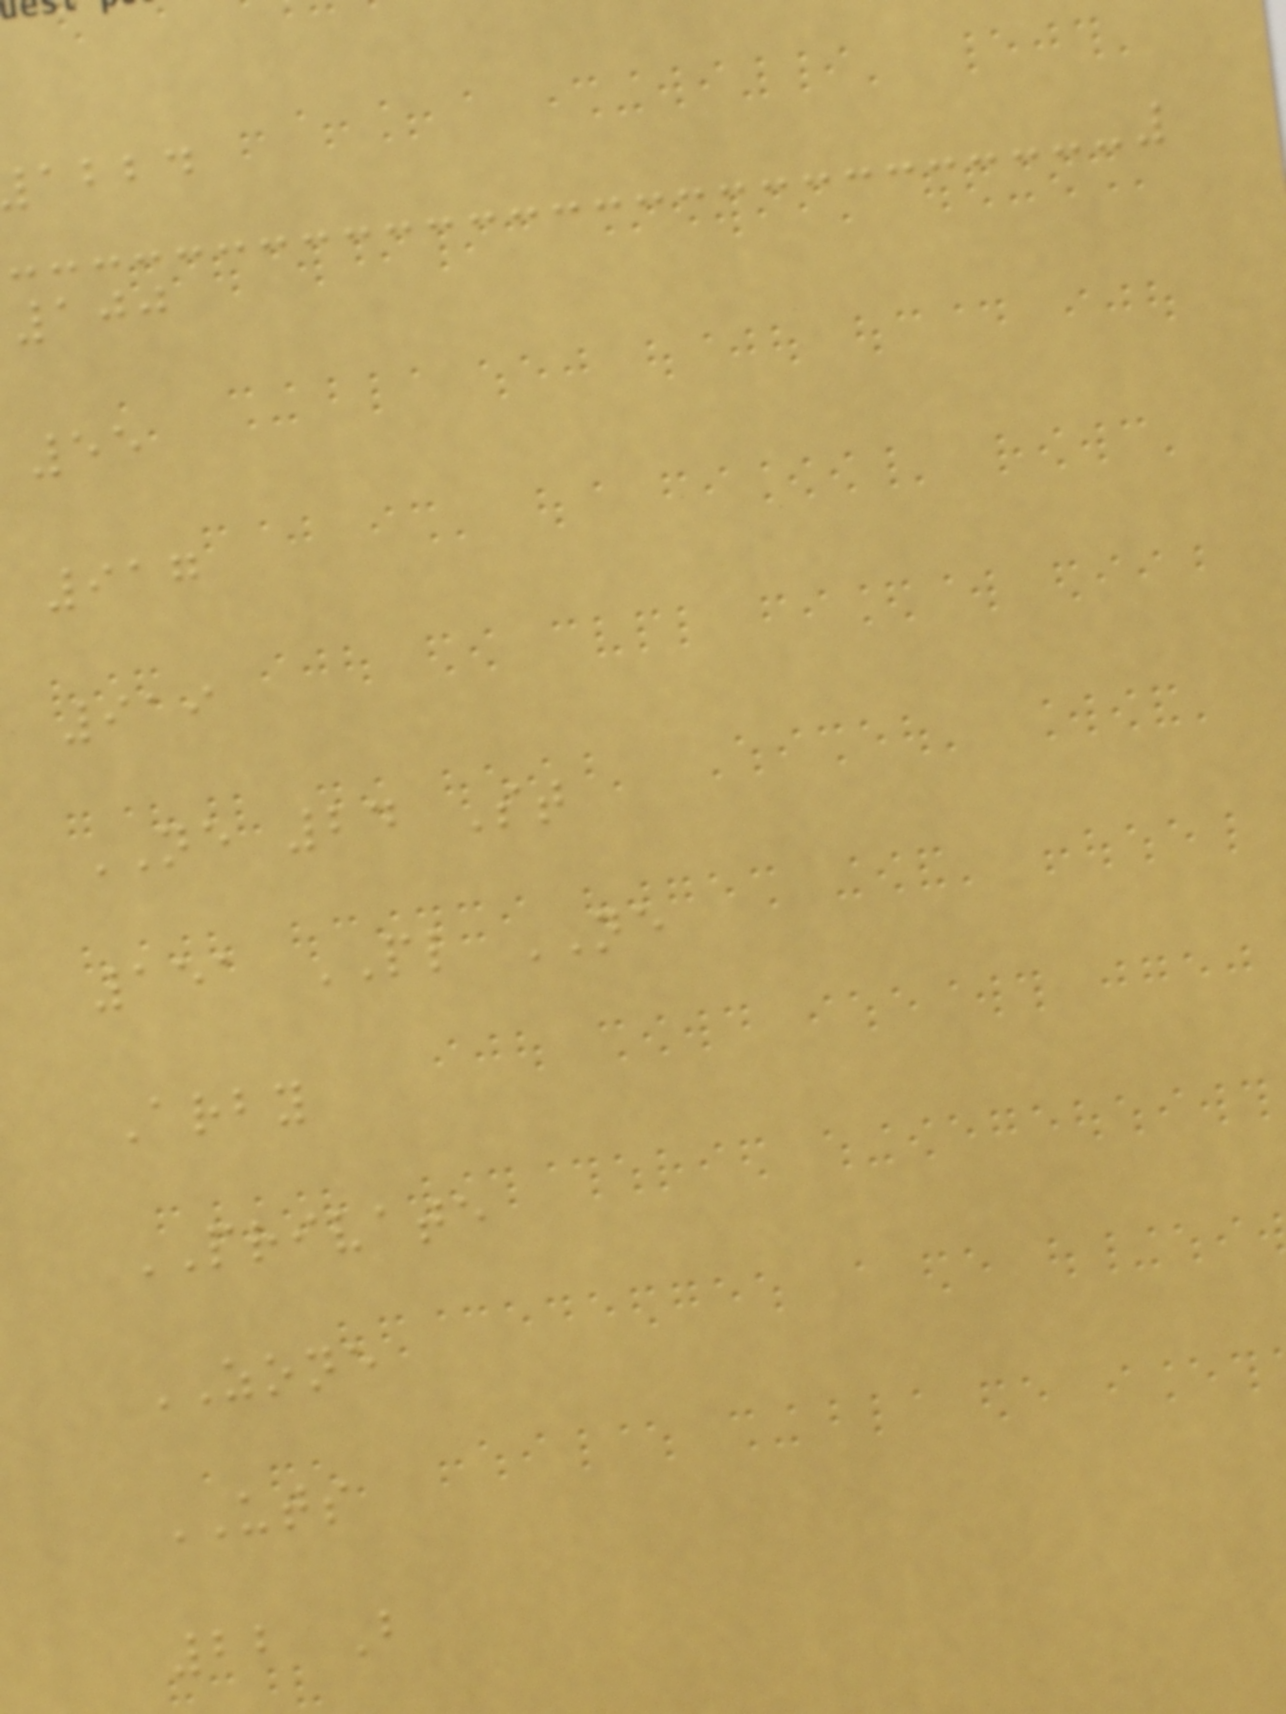abbd
100
55
917
919
NE 24 St
151 PL NE
Arby
PRIVATE
ZONE
UTS
22 B
